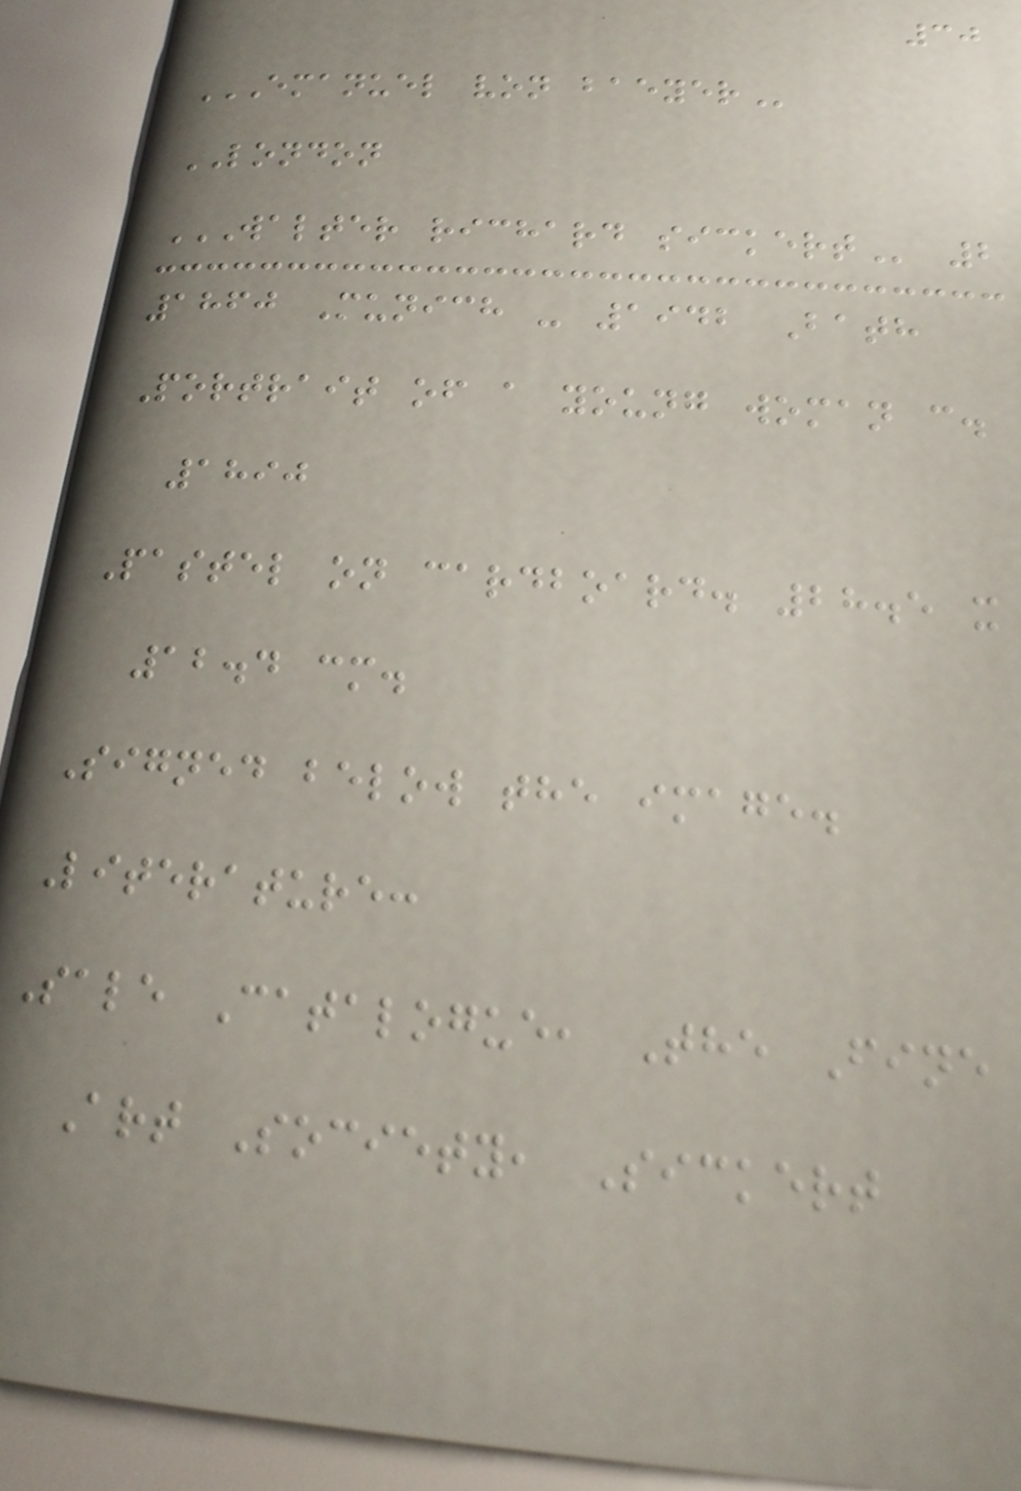30
EMANUEL VON BAEYER
LONDON
WALTER RICHARD SICKERT 2
1860 Munich - 1942 Bath
Portrait of a young woman c.
1890
Pastel on cardboard. 28.5 x
12.4 cm.
Signed below the image.
Literature:
Sale Catalogue, The Fine
Art Society, Sickert
